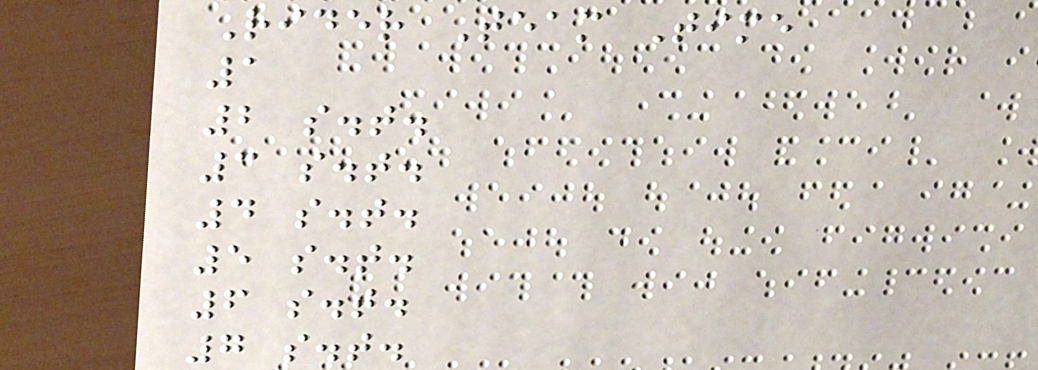Rider Team Time
1
2 s.t.
3 s.t.
4 s.t.
5 s.t.
6 s.t.
7 s.t.
